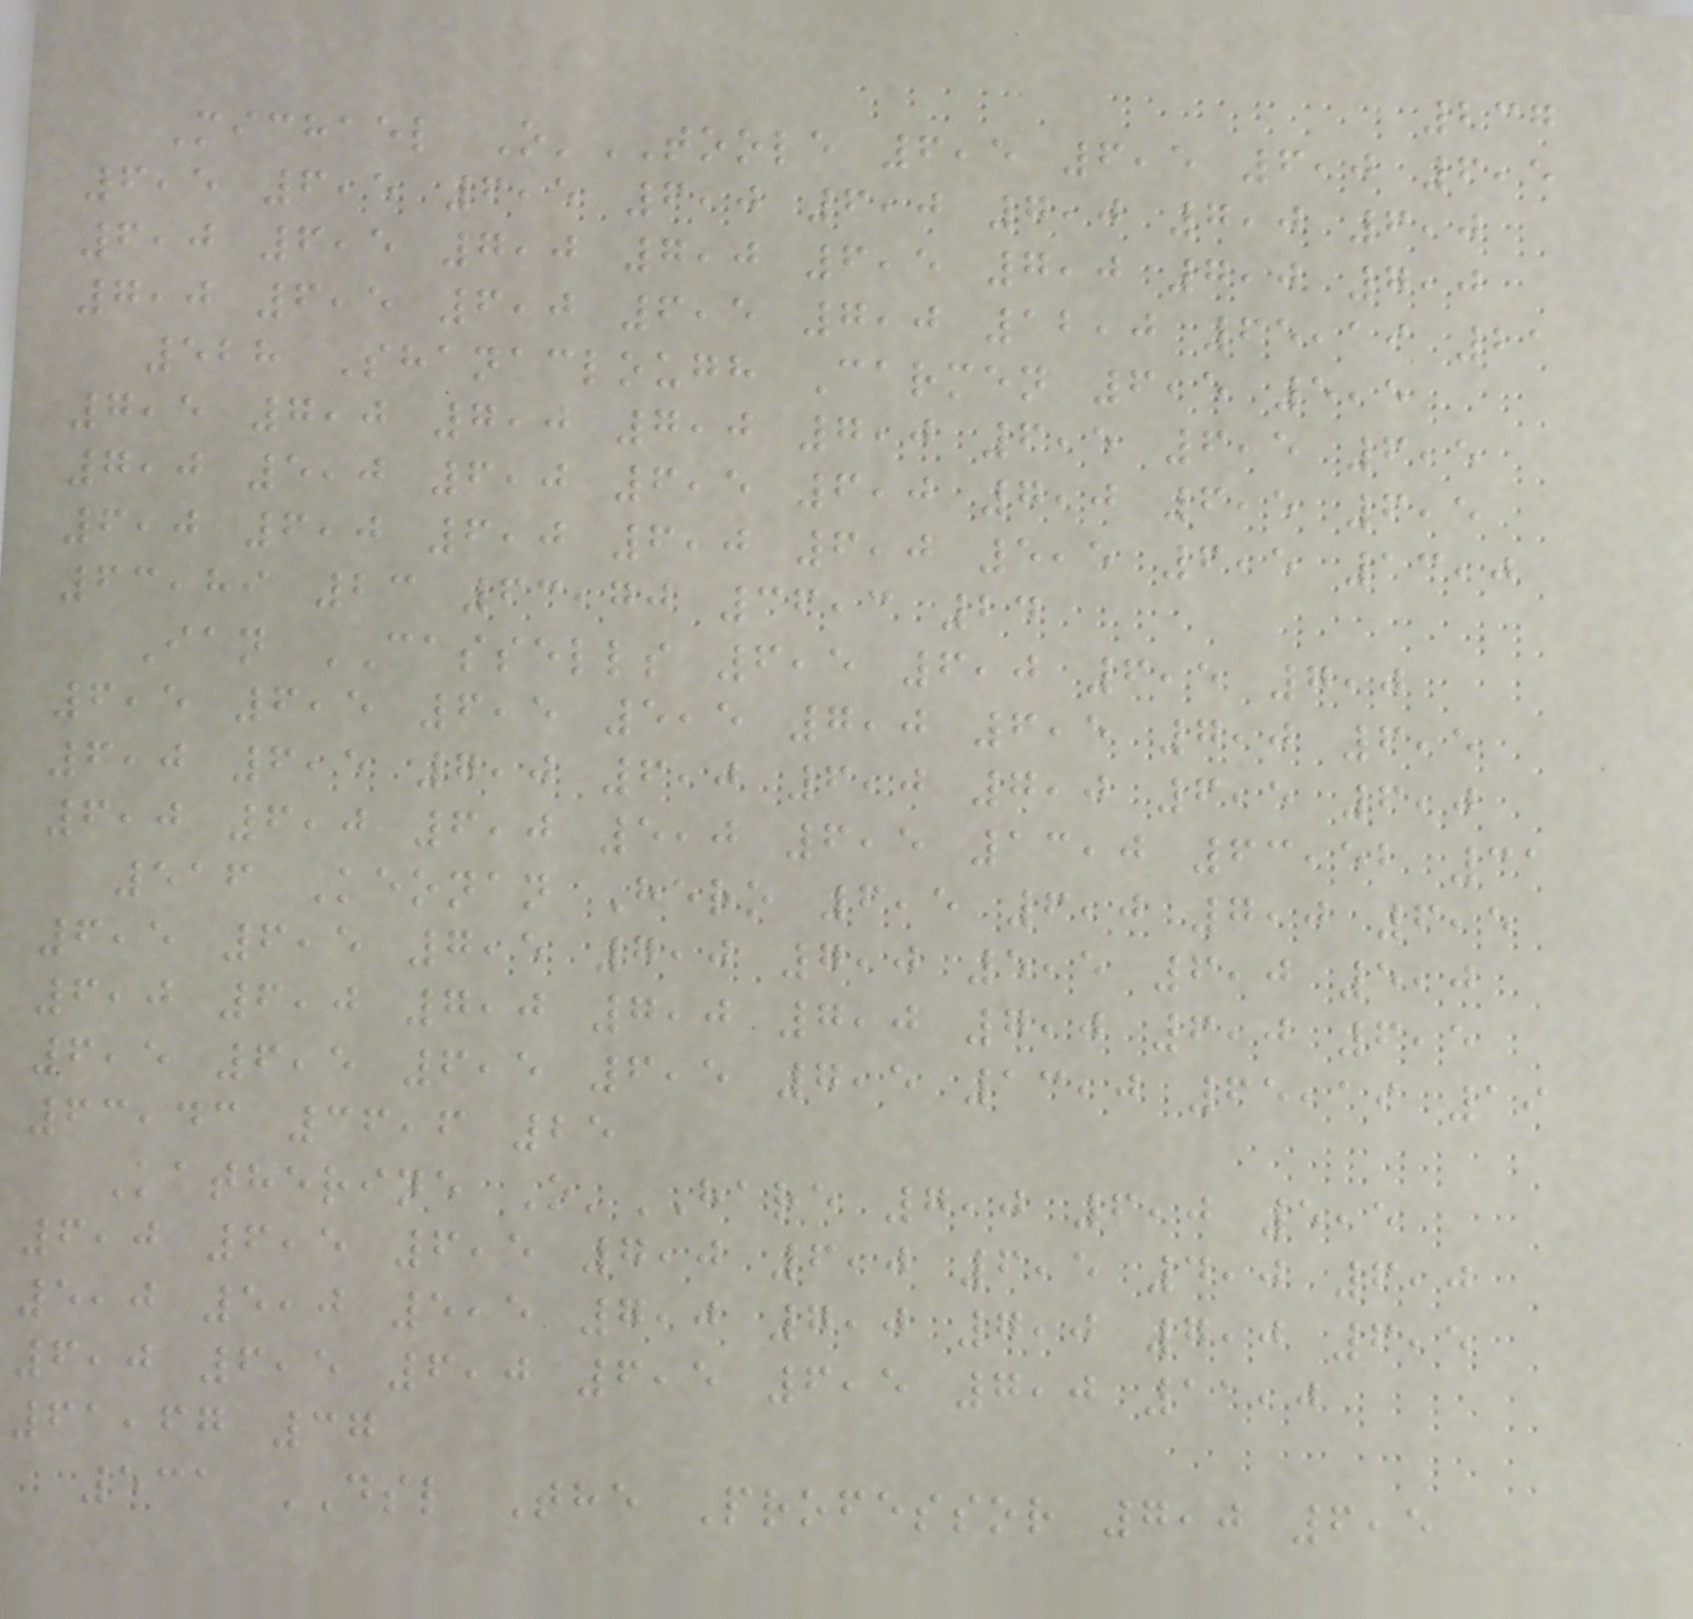237
Michael O'TOOLE 6,5 6,5 6,0 6,5
6,5 6,5 6,5 6,0 6,0 7,0 7,0 6,0
6,0 6,5 7,0 7,0 6,5 7,0 7,0 7,0
7,0 6,5 6,0 6,5 7,0 12,0 65,19 21
528 Shanaclough Carmen 6,5 5,5
7,5 7,0 7,0 7,0 7,0 6,5 6,5 6,5
7,0 5,0 6,0 6,5 6,0 7,0 6,5 6,5
6,0 6,0 6,0 6,0 6,0 5,5 6,5 13,0
63,89 23 63,70 36,3 24
Ian CASSELLS 6,5 6,0 6,5 7,0
6,5 6,5 6,5 5,5 7,0 6,5 7,0 6,5
6,0 6,5 7,0 6,0 6,0 7,0 6,5 6,0
6,0 6,0 6,0 5,0 6,5 13,0 63,52 31
516 Keonan Hero 6,5 6,0 7,0 6,5
6,5 6,5 7,5 7,0 7,0 5,5 6,0 5,0
6,0 6,0 7,0 7,0 7,0 7,0 6,0 6,5
6,5 6,5 6,5 6,5 7,5 13,0 65,19 19
63,43 36,6 25
Katherine O'HARE 7,0 6,0 5,5
6,0 6,5 6,5 7,0 6,0 6,5 4,0 6,0
5,0 5,0 5,5 7,0 7,0 7,0 7,0 6,5
6,0 6,5 6,0 6,5 6,5 7,0 11,0
61,67 37
531 DSL The Professor 7,0 6,5
